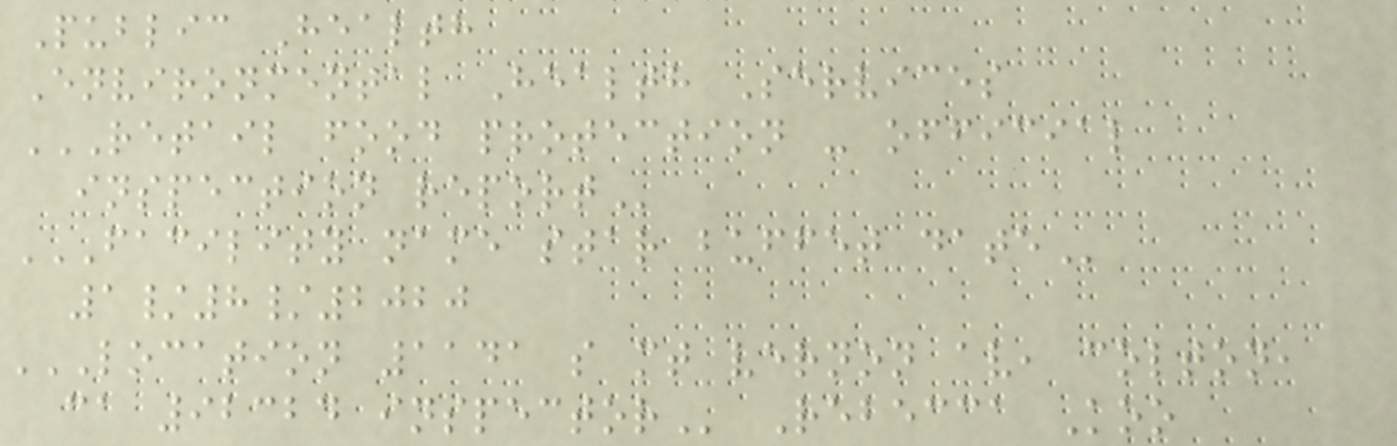Public Health
Environmental Health Services
RETAIL FOOD PROTECTION - OFFICIAL
INSPECTION REPORT
FACILITY NAME STAR BUFFET DATE
1/8/2020
LOCATION 1141 S MT VERNON AV, COLTON,
CA 92324 INSPECTOR Rebecca Koo
